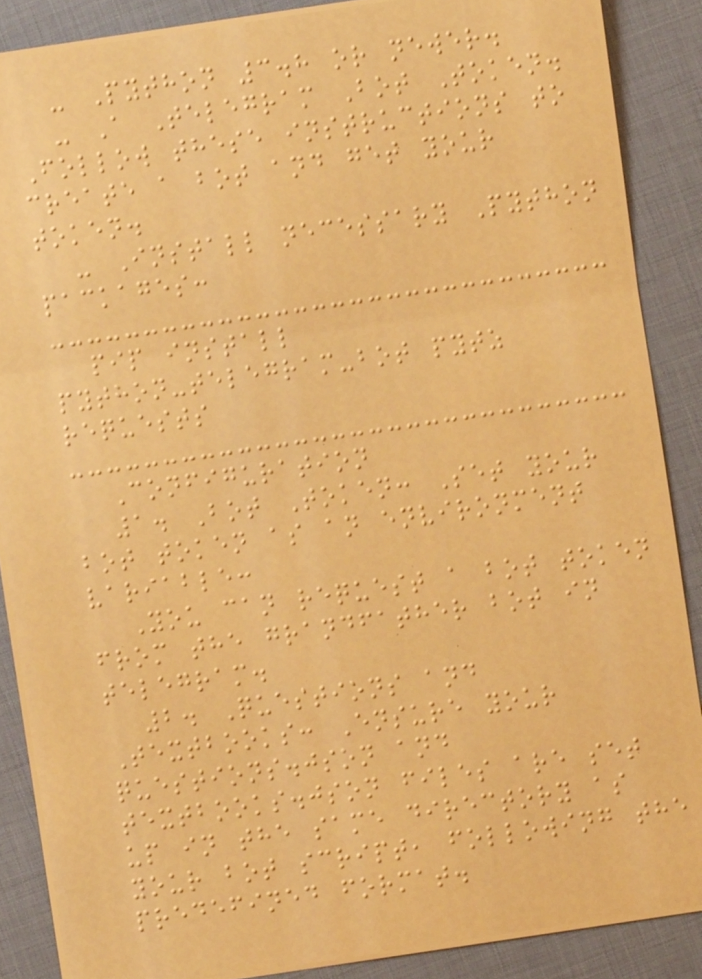- Python 3.8 or newer.
- A Telegram Bot Token.
Follow these instructions to
create a bot and get your
token.
- Install necessary Python
packages:
pip install
python-telegram-bot pytz
requests
Configuration
1. Bot Token: Set your
bot token as an environment
variable:
You can request a bot token
from the grandfather bot in
telegram.
2. Questions and
Textbooks: Ensure your
questions.json and
textbooks.json files are set
up in the same directory as
your bot script, following the
predefined format.
